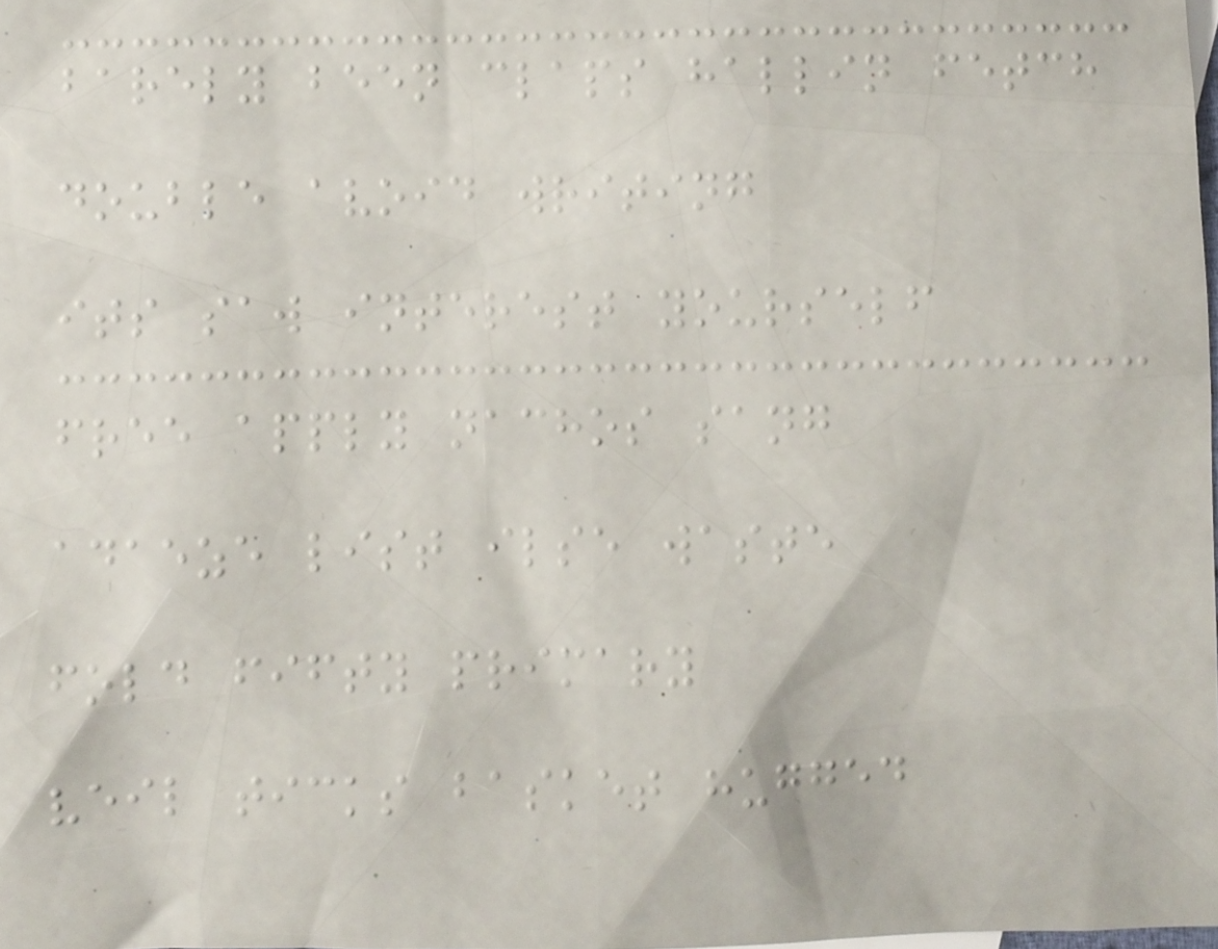barely been claps hallin fetch
double avoid writing
its saw interest yourself
free apply nachos sang
adaeze list ilse waste
fold fifty primary
veil ticks basket hugged
